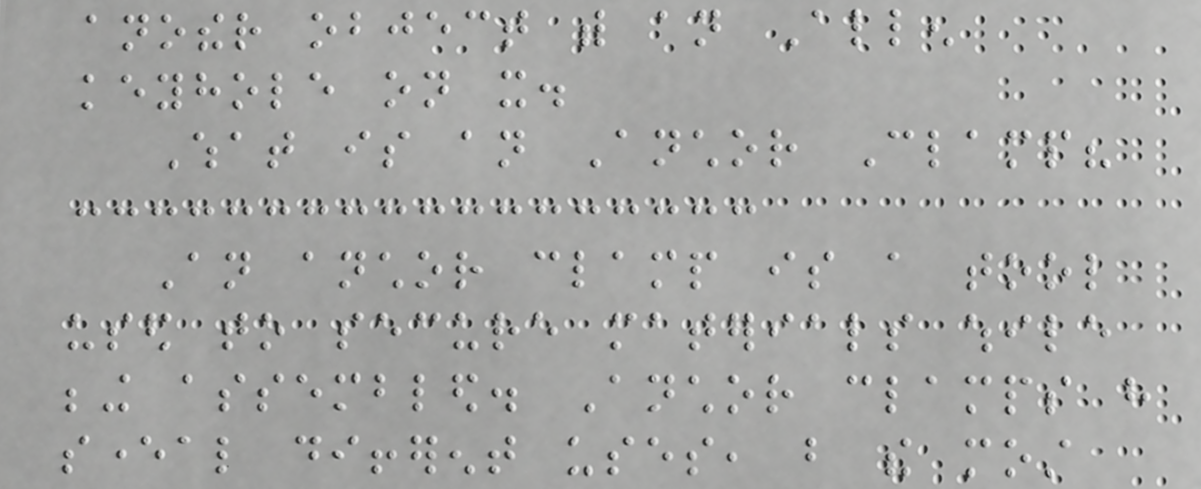another object with an Allen
keyhole on it.
What is an Anchor Clamp?
An anchor clamp is a tool
used to secure materials while
being assembled. Anchor clamps have
several different uses, but the most
